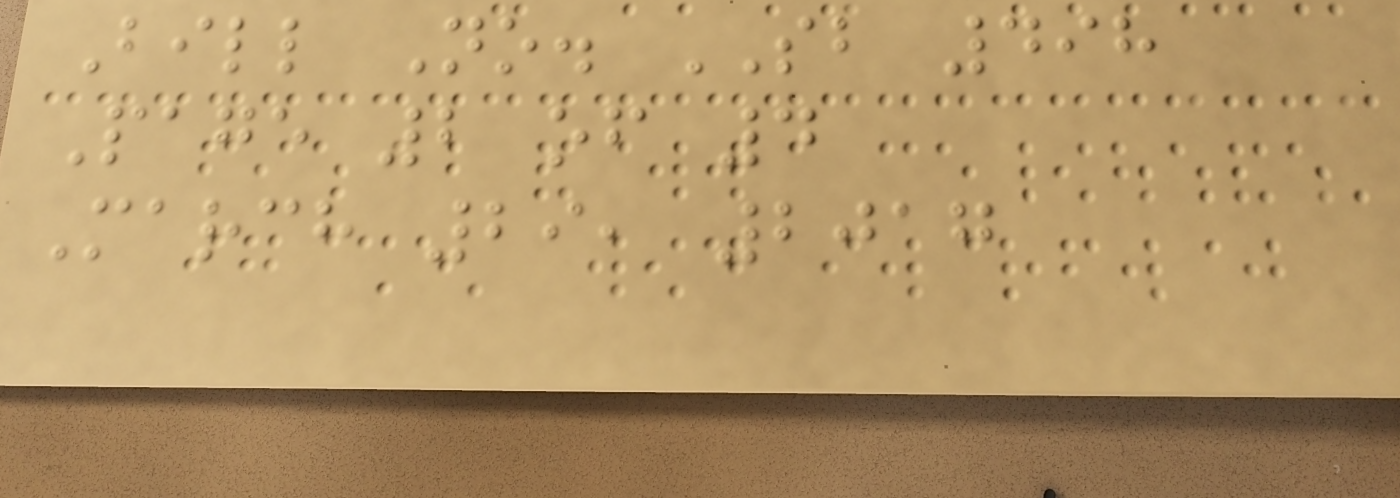Bill No. SB 498
Page 2 of 4
March 29, 2017
